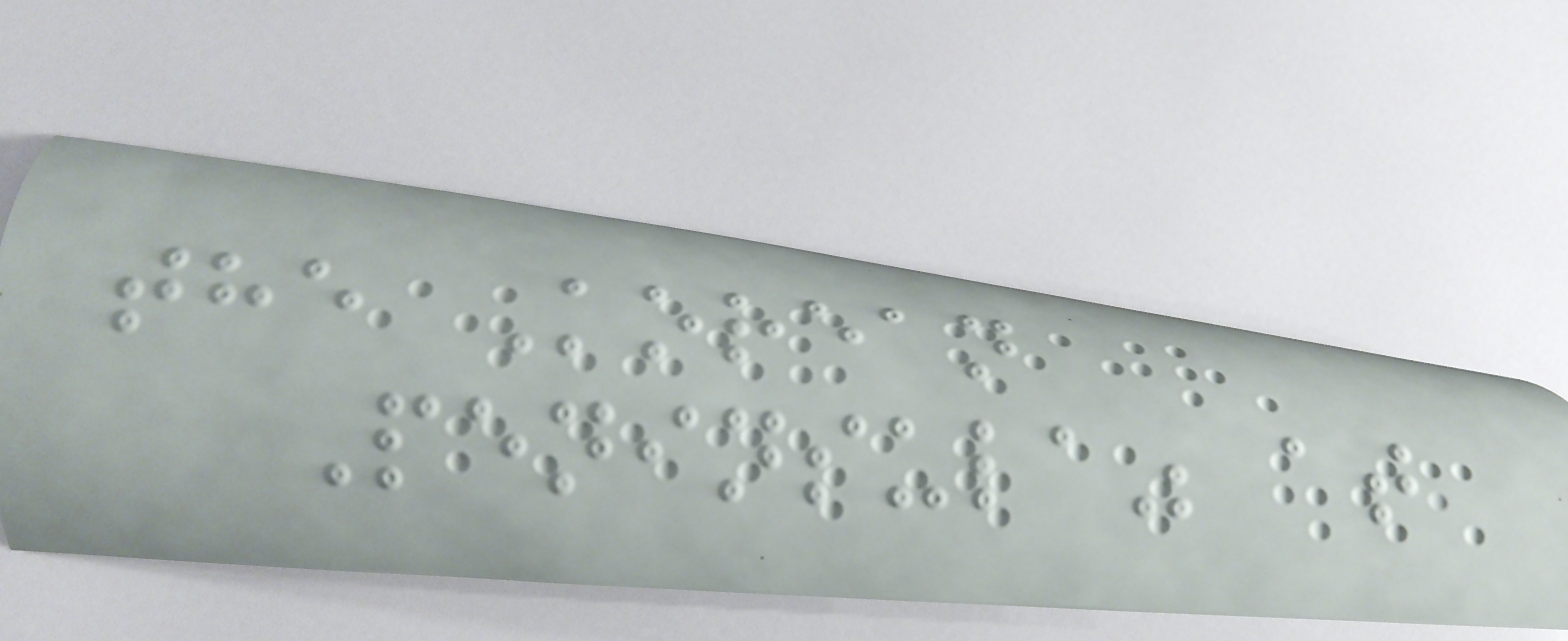the Korean
Peninsula" at
